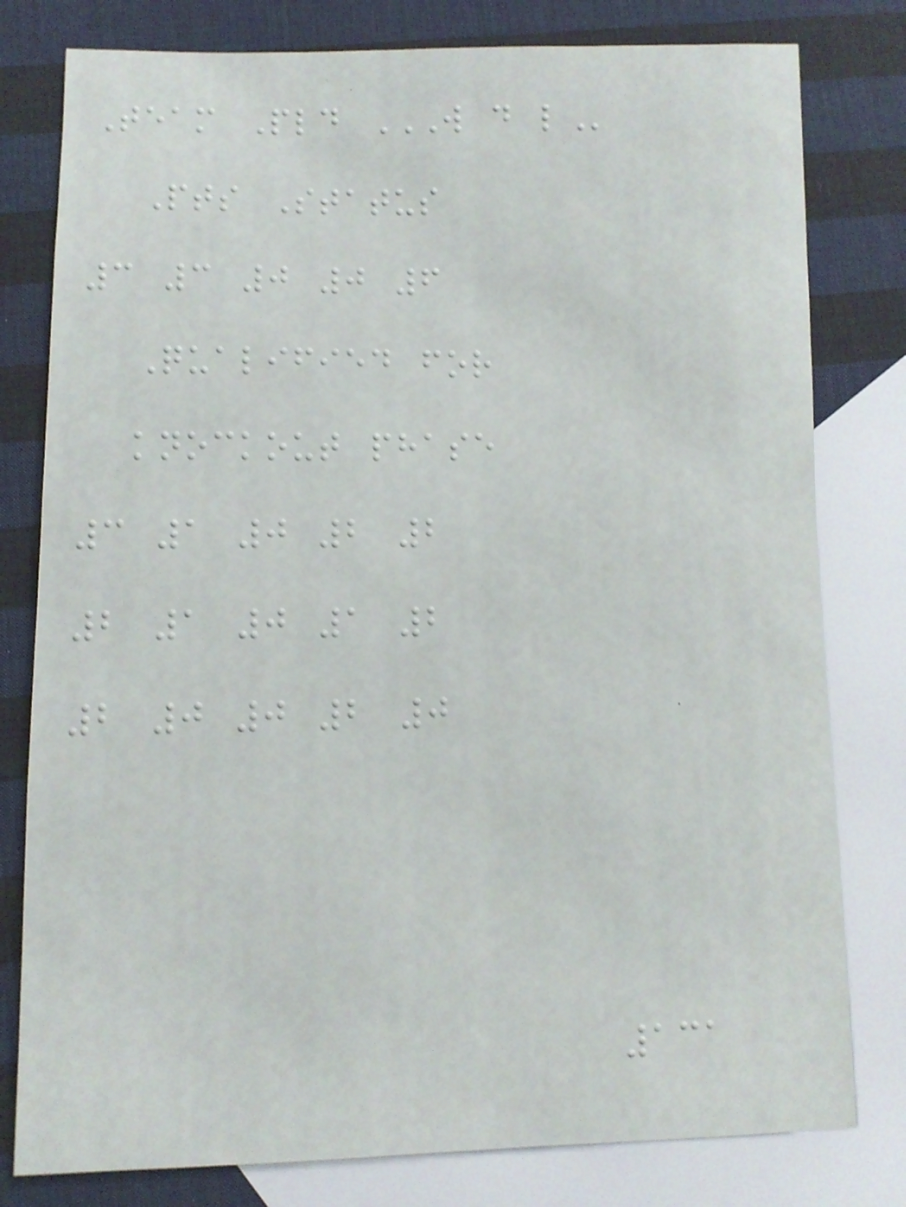Team Pld W D L
Pts Status
3 3 0 0 6
Qualified for
knockout phase
3 1 0 2 2
2 1 0 1 2
2 0 0 2 0
131
